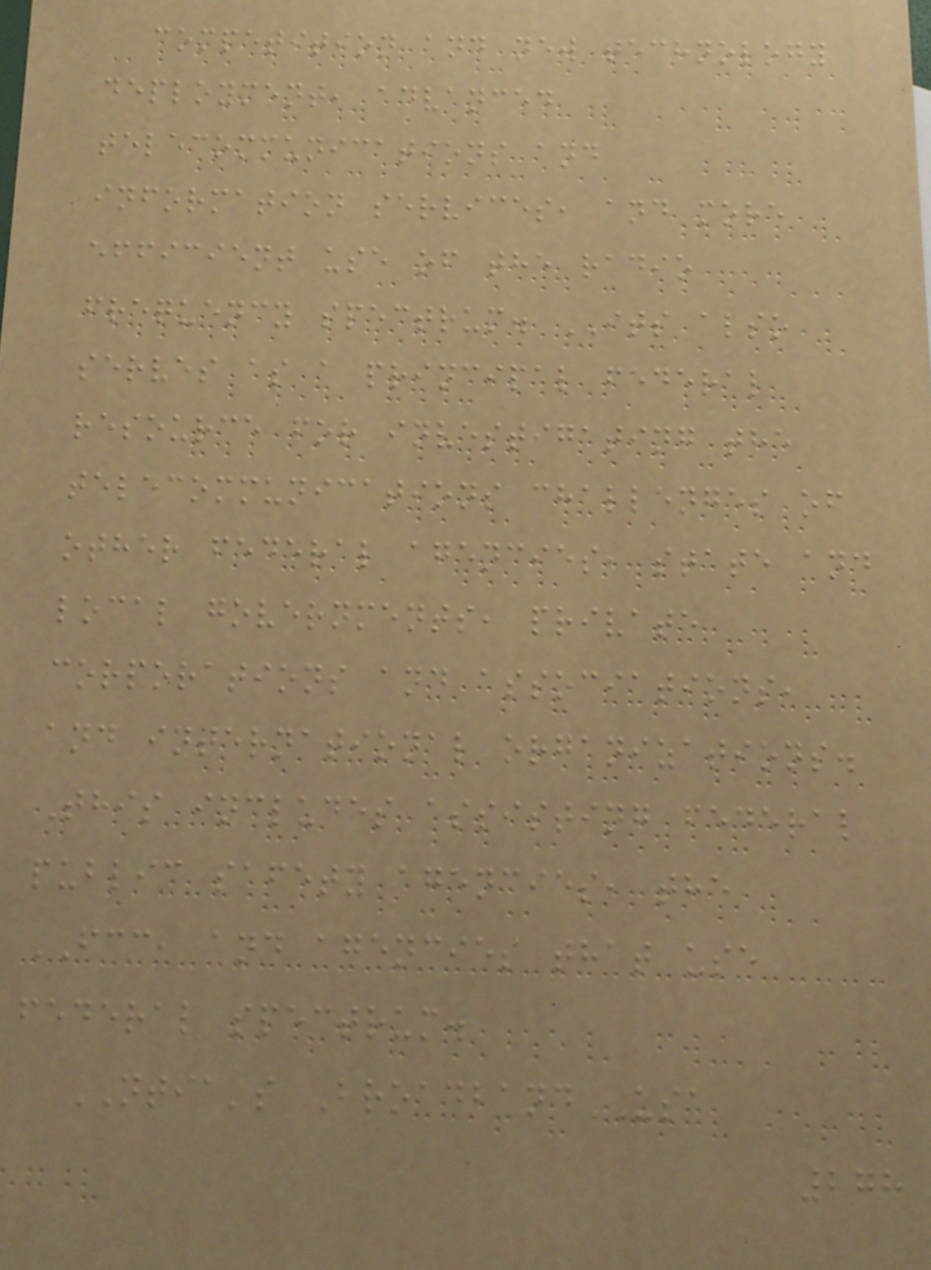competition and new technology
deployment, advanced
telecommunications and
information services, and more
efficient use of the radio
frequency spectrum. ITS also
serves as a principal federal
resource for investigating the
telecommunications challenges of
other federal agencies, state and
local governments, private
corporations and associations,
and international organizations.
This includes assisting federal
public safety agencies, the
FCC, and agencies that use
federal spectrum.
NTIA's BroadbandUSA
278
